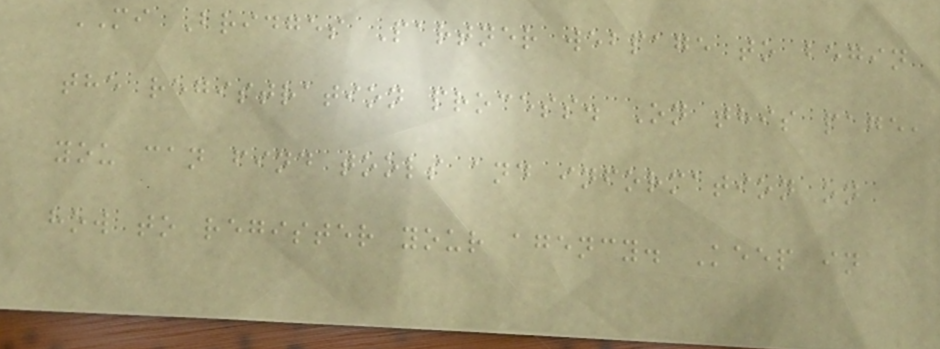MI Bridges Partner webpage to begin
the registration process. On this page,
you can find tools and information on
how to register your agency. Keep in
